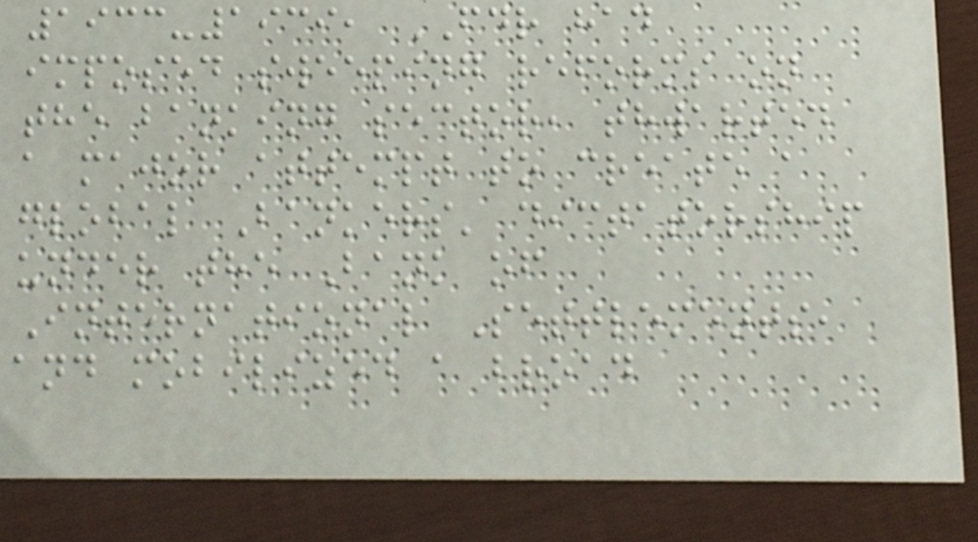1933-1939, FDR had
imposed sweeping reforms on
the banking sector, thwarted
a major attempt to create a
global Bankers' dictatorship
under the Bank of
International Settlements,
and mobilized a broad
